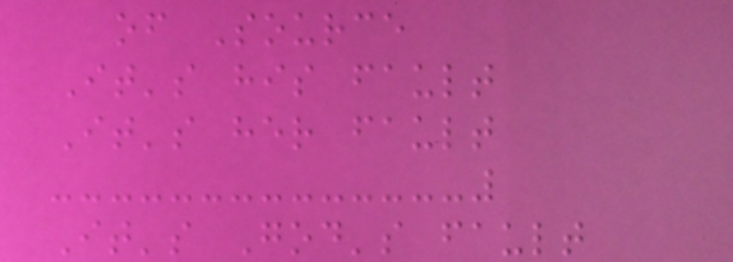of Source
It's his fault
It's her fault
It's God's fault
